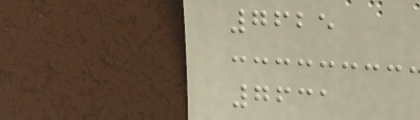7625
7631
